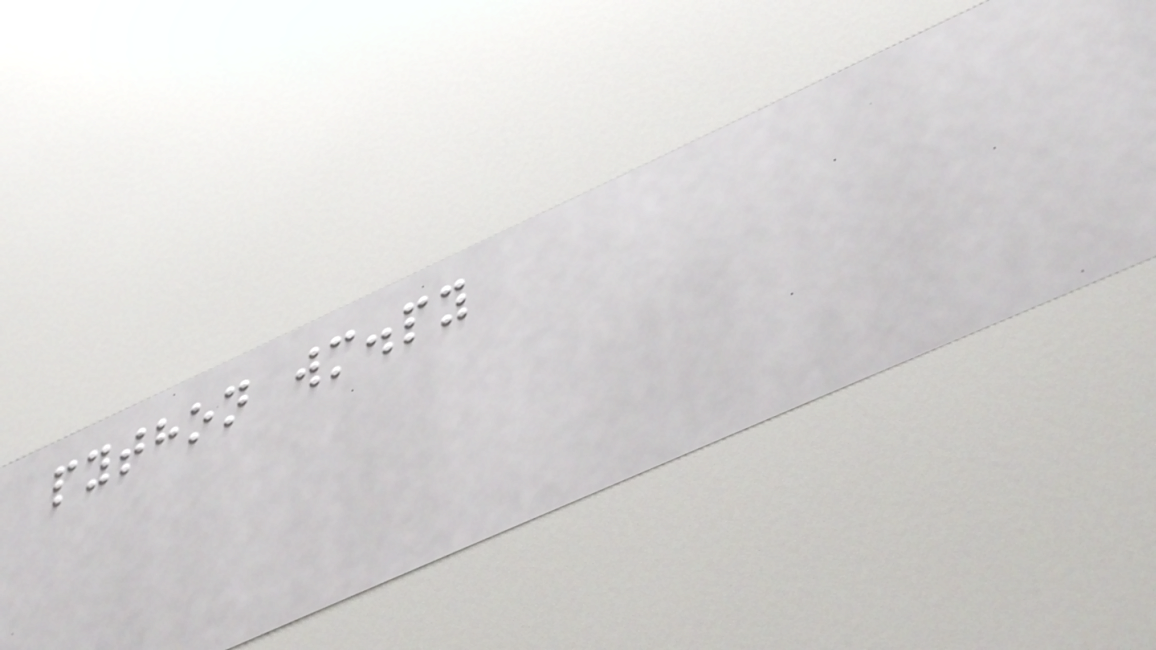python wm.py
